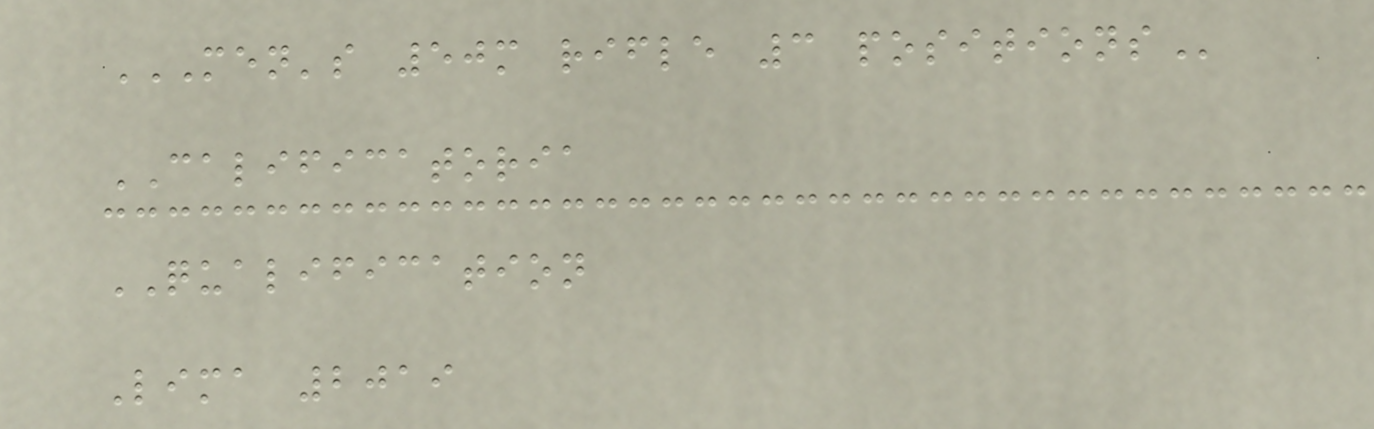MEN'S 50M RIFLE 3 POSITIONS
CALIFICATORIA
QUALIFICATION
Lima 2019
